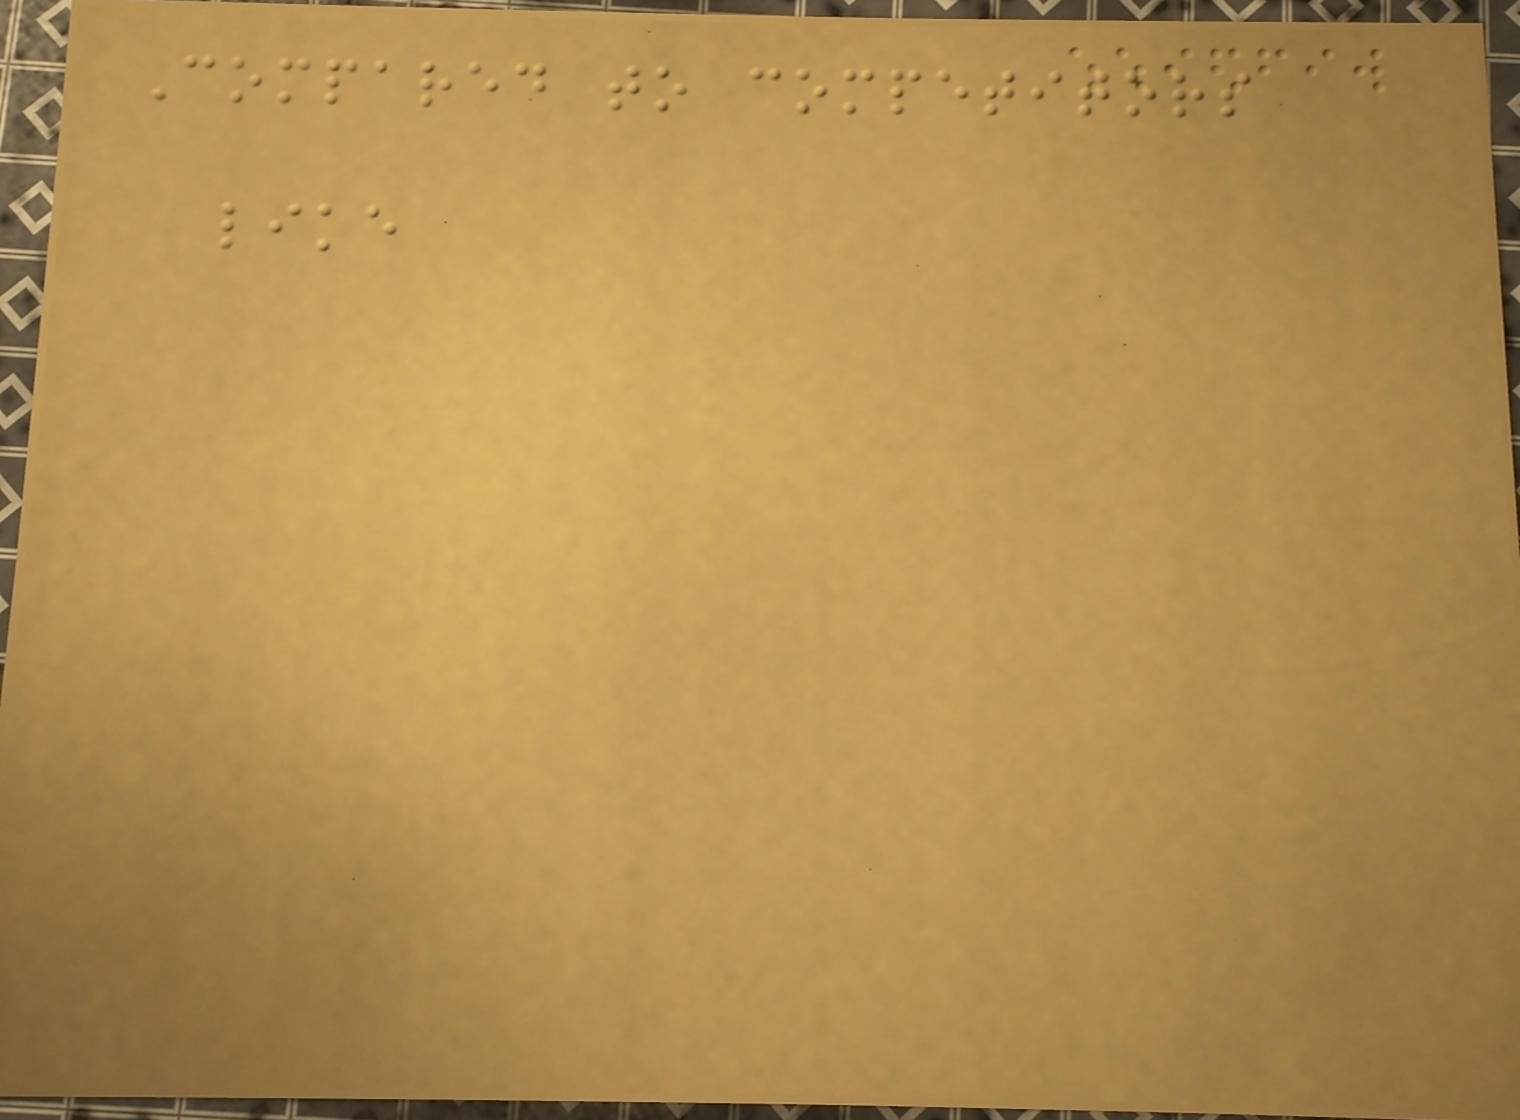Compared to competitors
like
